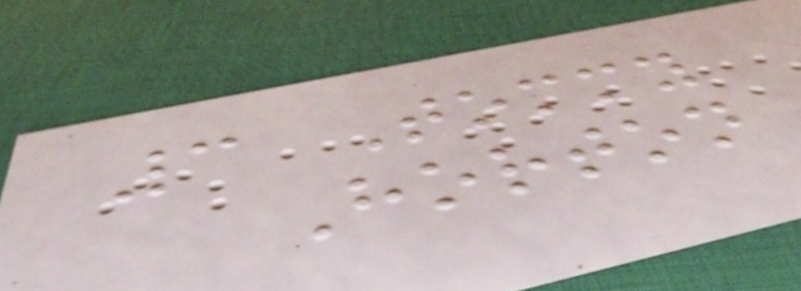3 Tommy
Horton
